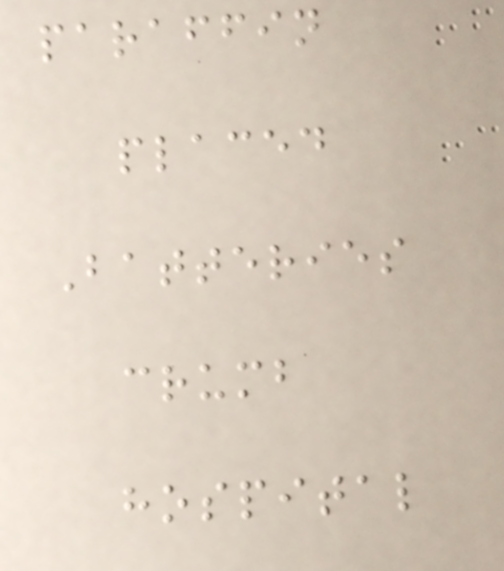paraffin
placed
Batteries
crumb
hospital
